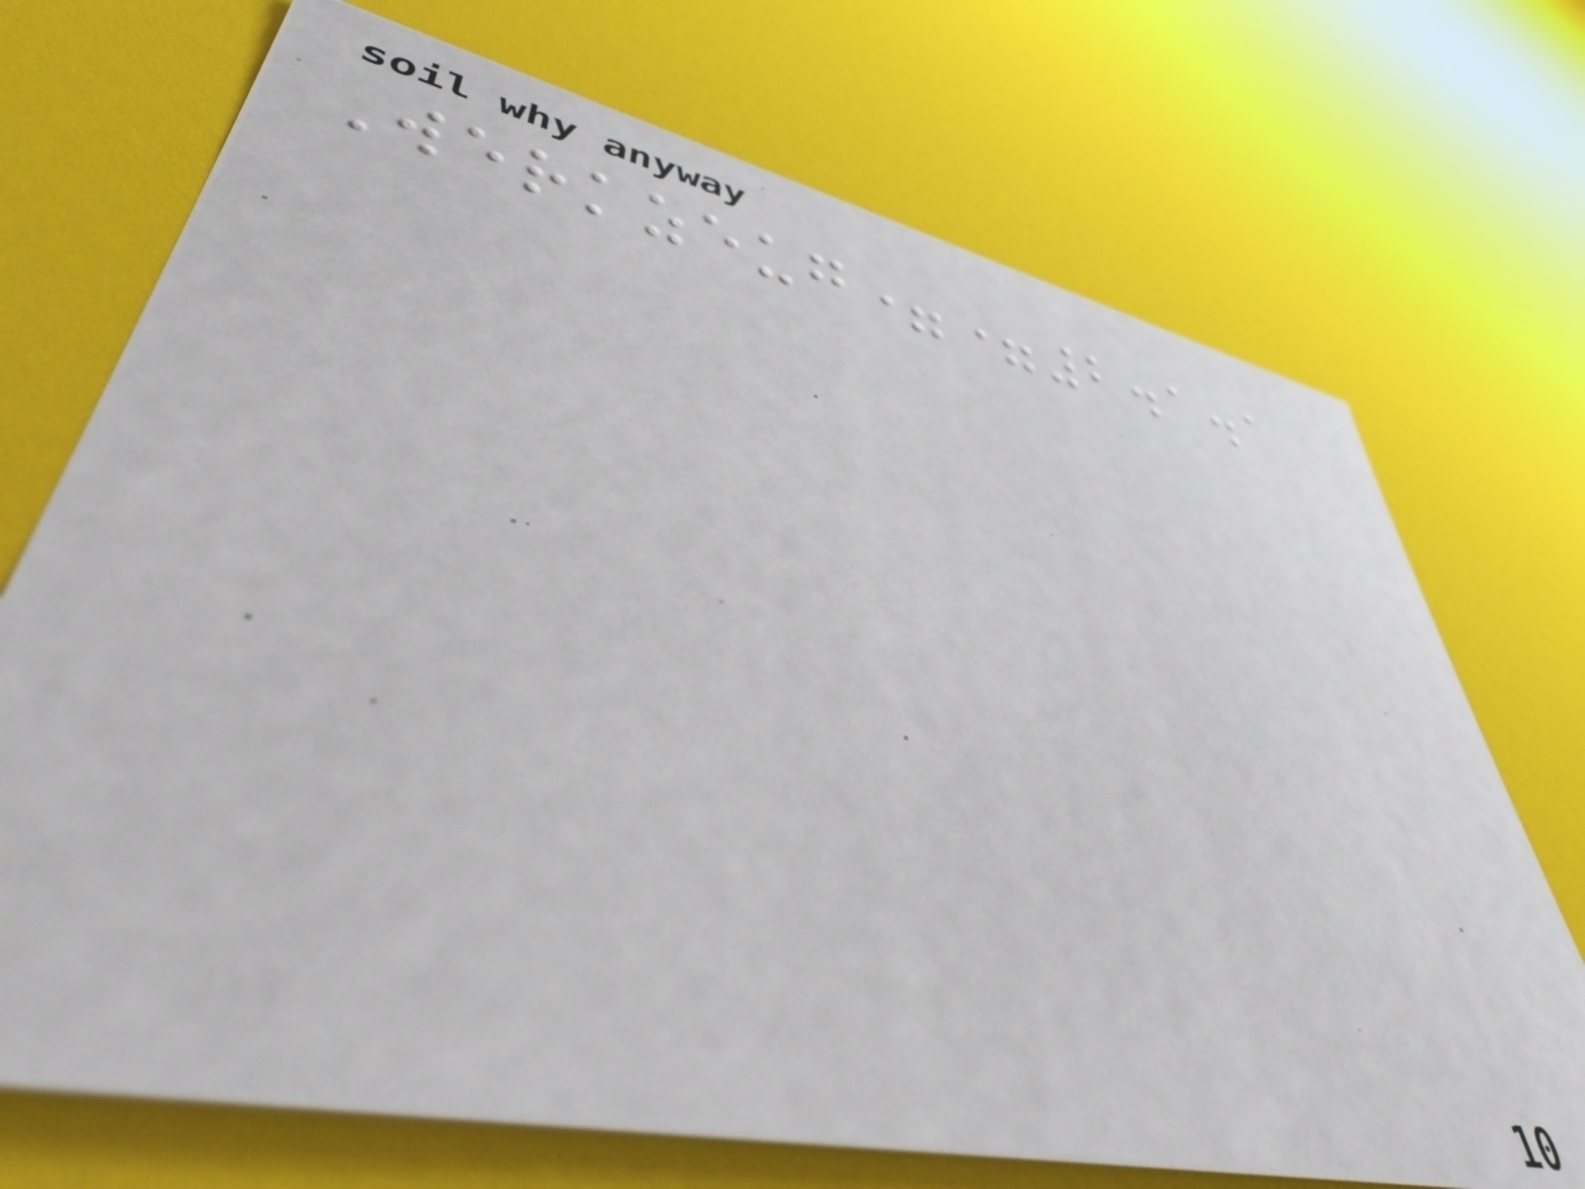Werkzeug==2.1.1
